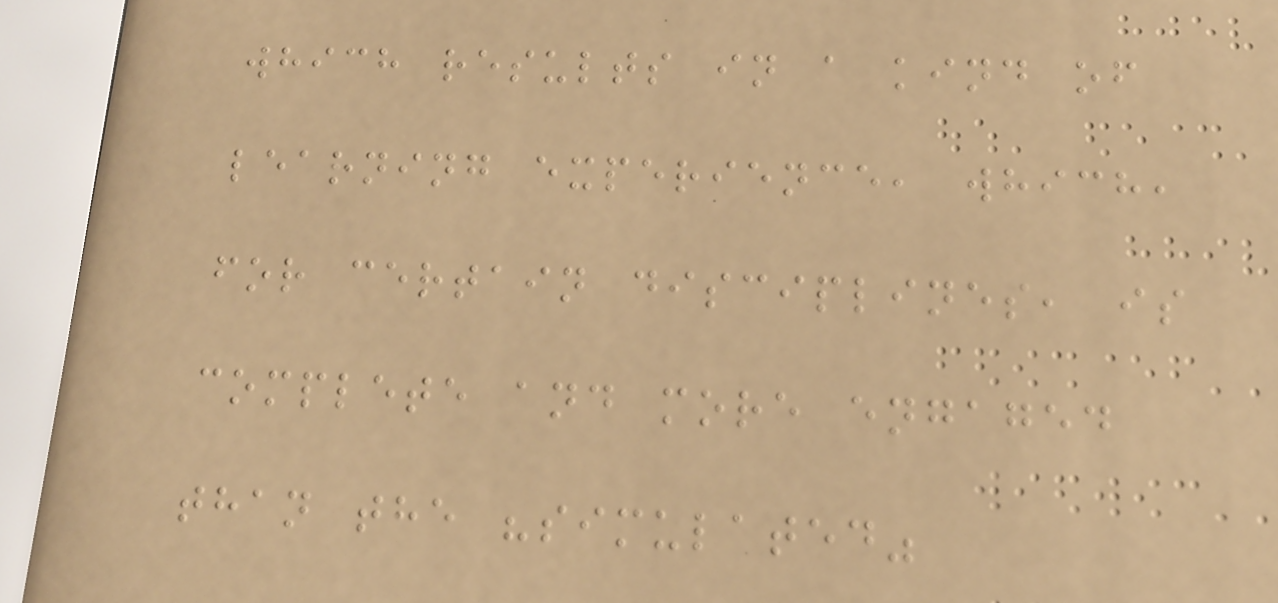which results in a kind of
learning experience, which,
for certain disciplines, is
complete and more engaged
than the "simulated"
